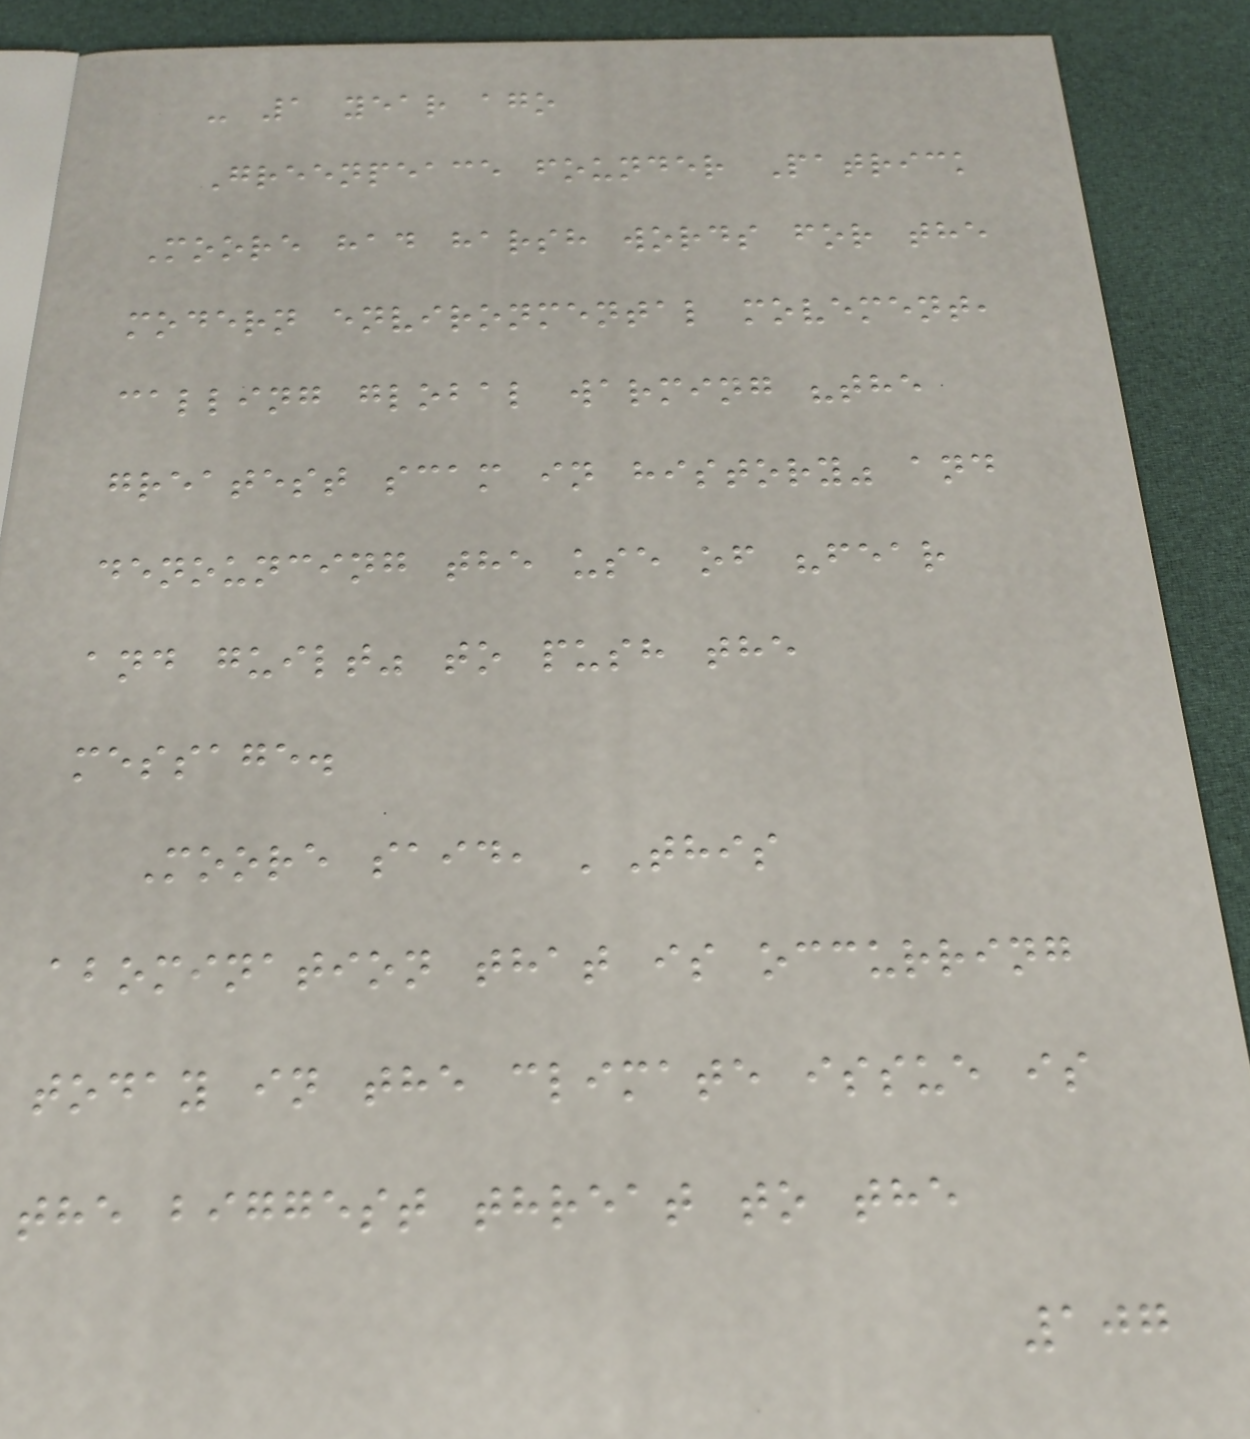- 1 year ago
Greenpeace founder Patrick
Moore had harsh words for the
modern environmental movement,
calling global warming "the
greatest scam in history" and
denouncing the use of "fear
and guilt" to push the
message.
Moore said, 'This
abomination that is occurring
today in the climate issue is
the biggest threat to the
107
